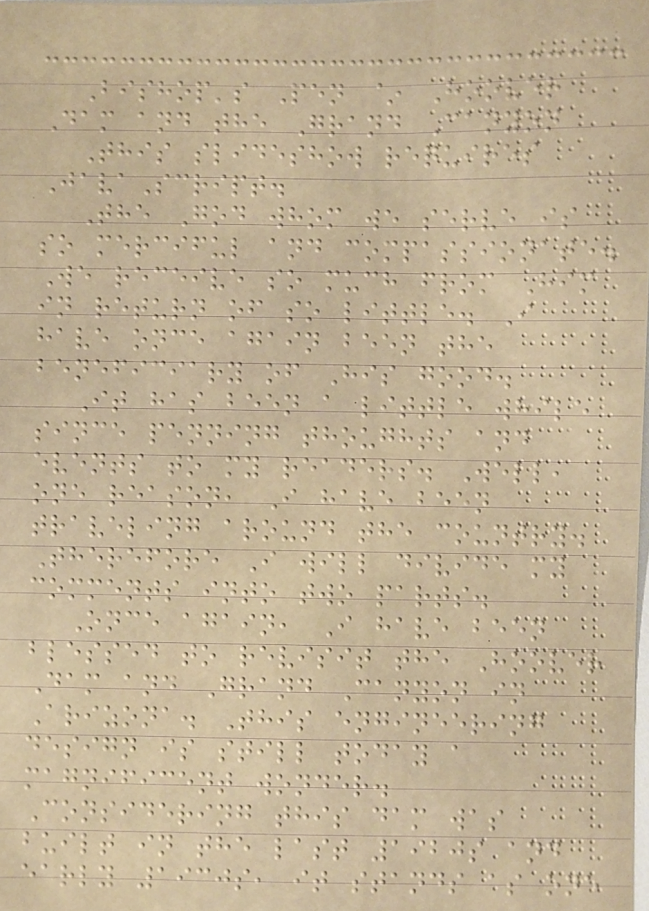Bishop's Pen ~ Hoover
Dam and the Grand Canyon
This slideshow requires
JavaScript.
The God whom we serve is
so merciful and compassionate.
We receive so much from Him
in return of so little. I
have once again been the
beneficiary of His good.
It has been a little while
since penning thoughts and
events to my readers. Well,
one reason, I have been
traveling around the country.
Therefore I will divide my
comments into two parts.
Once again, I have been
blessed to revisit the Hoover
Dam and Grand Canyon in
Arizona. This engineering
design is still today a
magnificent wonder.
Considering this dam was
built in the last 1920s and
early 1930s, it stands as one
